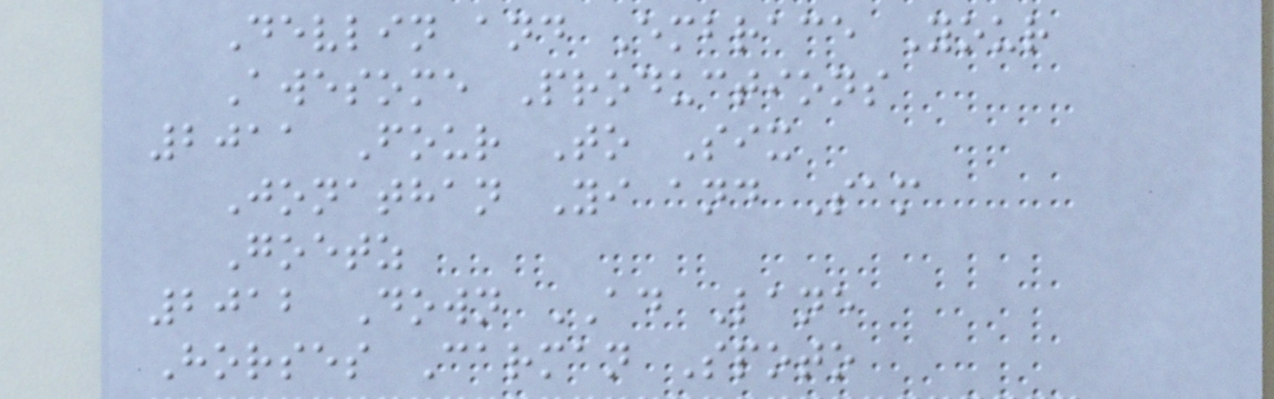Devlin and Embrace Your
Awesome Productions
2011 Four To Six
Jonathan Yi and Sam
Goetz
2012 Down AD Lane
Horses Carman Spoto
